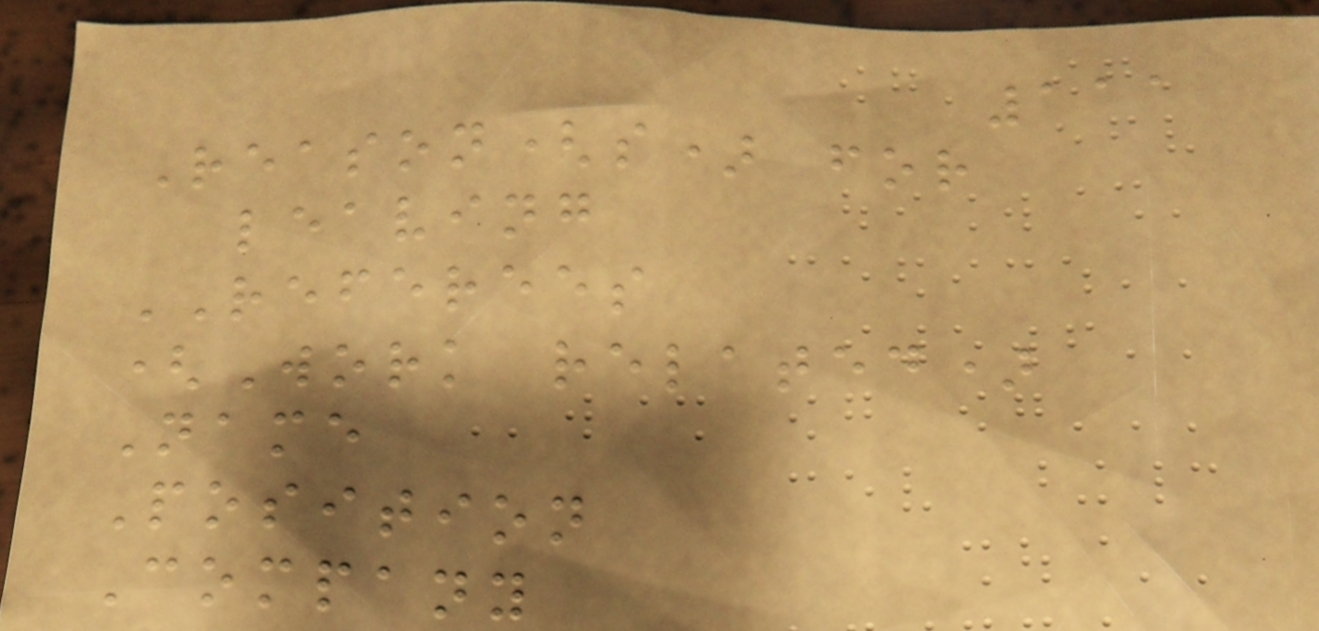111
Reason(s) for
leaving
REFEREES
(Work related)
Name
Position
Company
